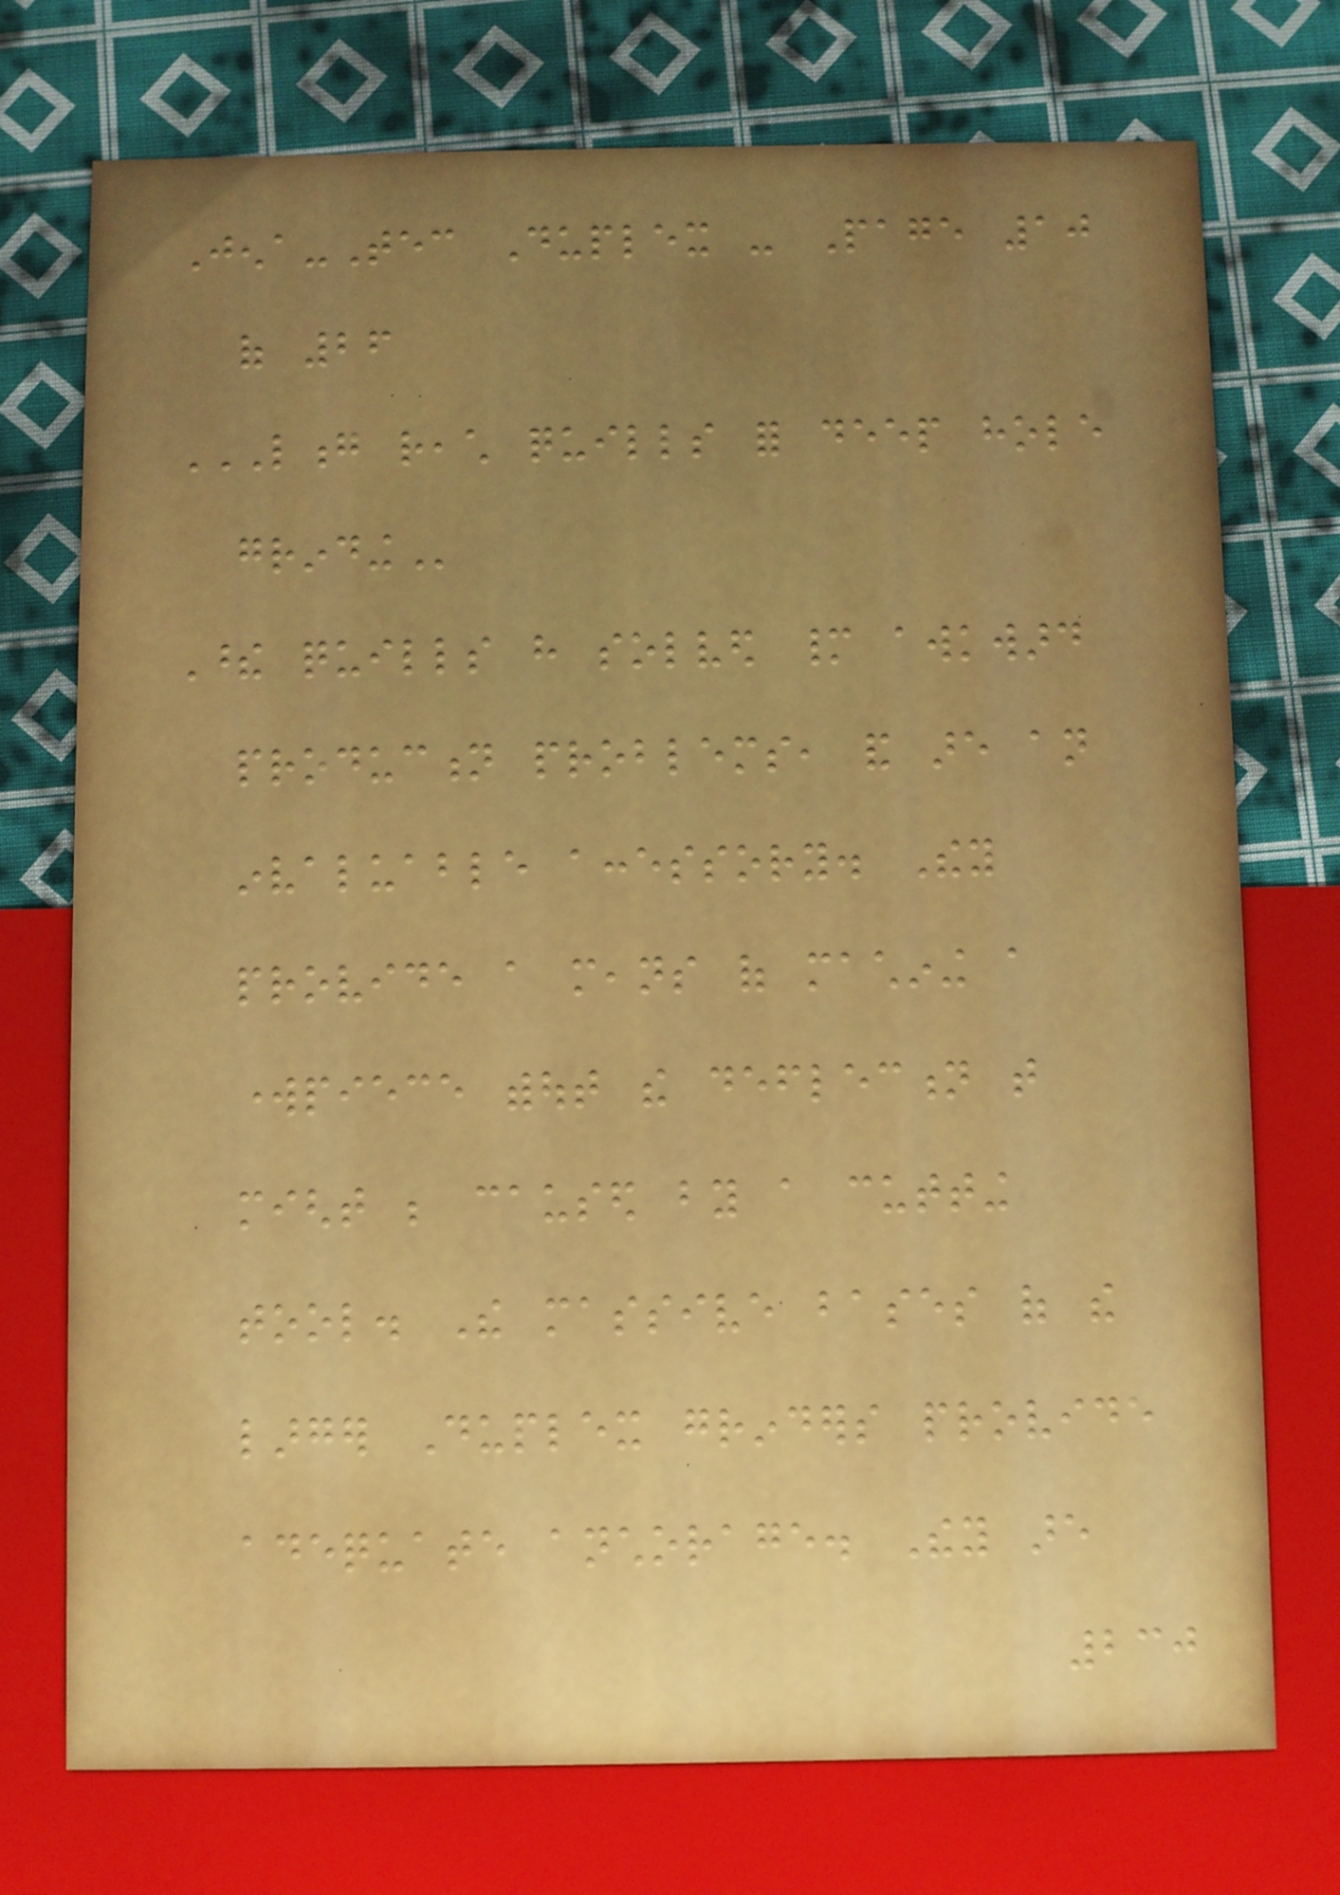Jena-Tec Duplex - Page 10
of 26
LONG REACH QUILLS FOR DEEP HOLE
GRINDING
These quills have solved many awkward
production problems, and are an
invaluable accessory. They
provide a means of machining a
workpiece without the deflection that
might be caused by a cutting
tool. The massive bases of the
larger Duplex grinders provide
adequate anchorage. They are
230
